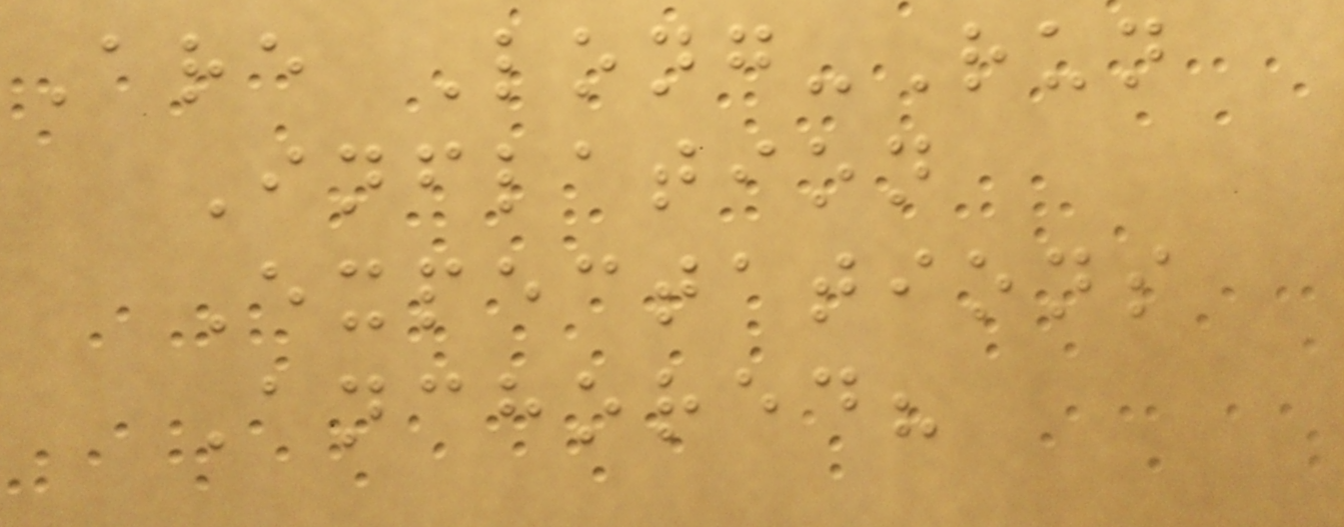Are Long-Run
Inflation
Expectations
Anchored?
